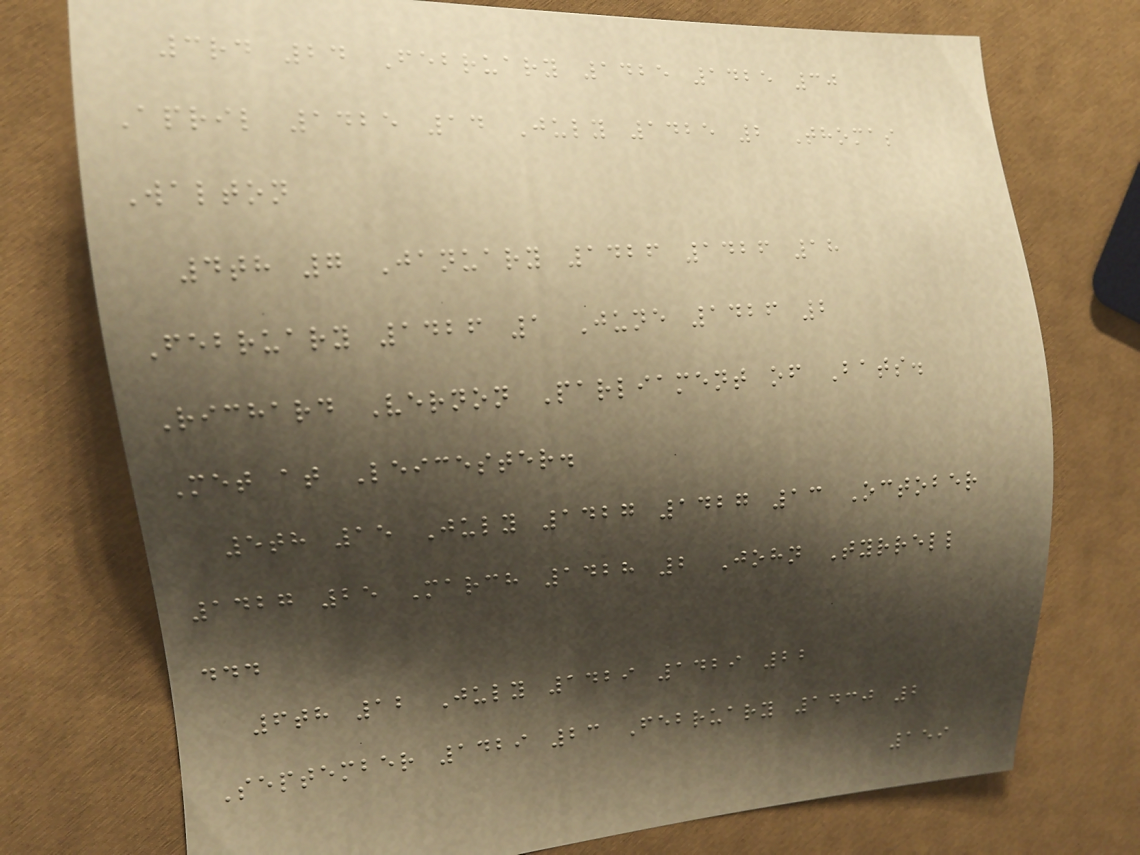3rd 24 February 1425 1425 30
April 1425 14 July 1425 2 Thomas
Walton
4th 7 January 1426 1426 18
February 1426 1 June 1426 2
Richard Vernon Parliament of Bats.
Met at Leicester.
5th 15 July 1427 1427 13 October
1427 25 March 1428 2 John Tyrrell
...
6th 12 July 1429 1429 22
September 1429 23 February 1430 2
159
